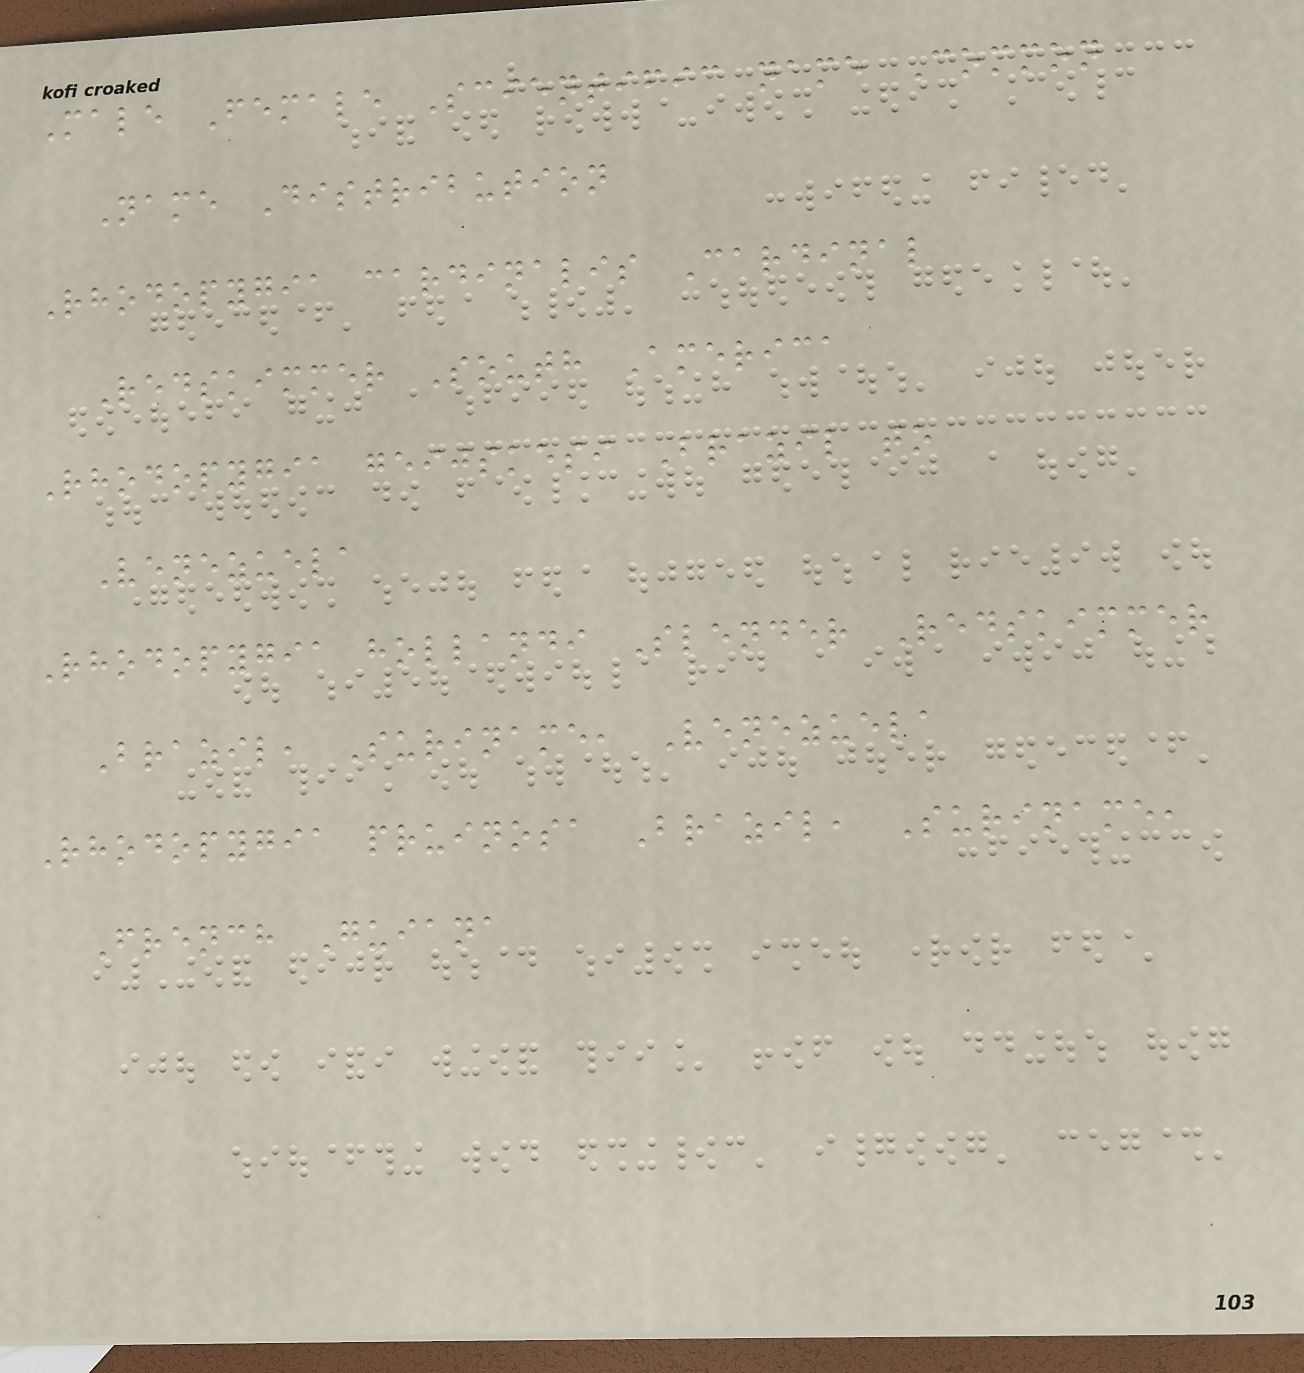Male Female Scientific name Common
Name Distribution
Rhodopygia cardinalis Cardinal
Redskimmer South America
Rhodopygia geijskesi Brazil to
Venezuela
Rhodopygia hollandi Slender Redskimmer
Brazil, Suriname, Venezuela
Rhodopygia pruinosa Brazil, Suriname,
French Guiana
